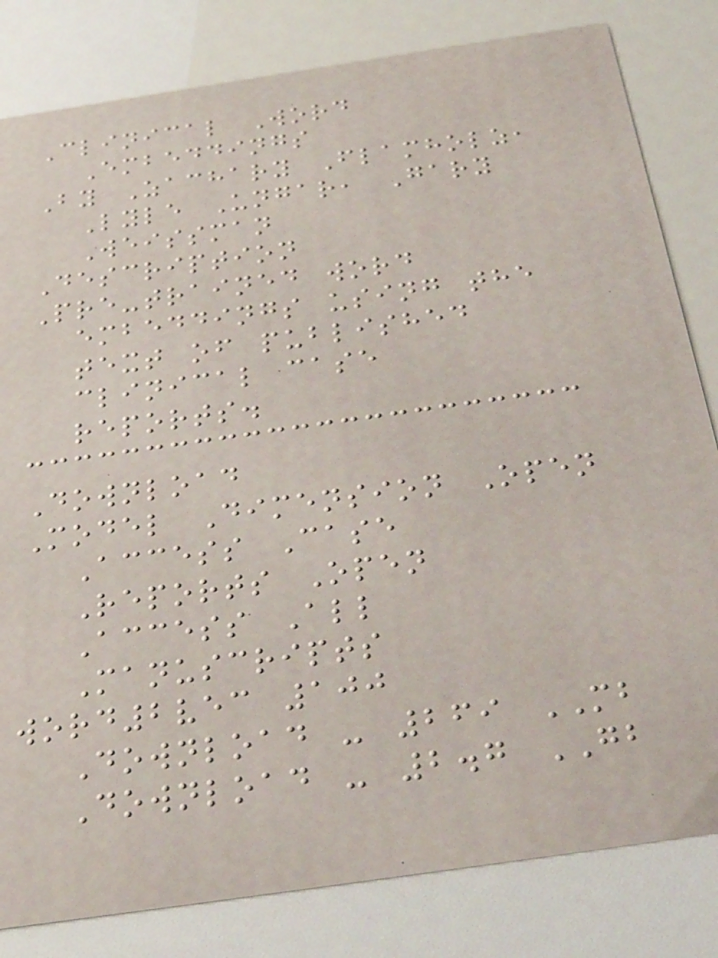Clinical Word
Embeddings
By Zachary Flamholz,
Lyle Ungar, Gary
Weissman
Description
Pre-trained word
embeddings using the
text of published
clinical case
reports.
Download
Model Dimension Open
Access Case
Reports Open
Access All
Manuscripts
word2vec 100
Download - 269 MB
Download - 2.7 GB
